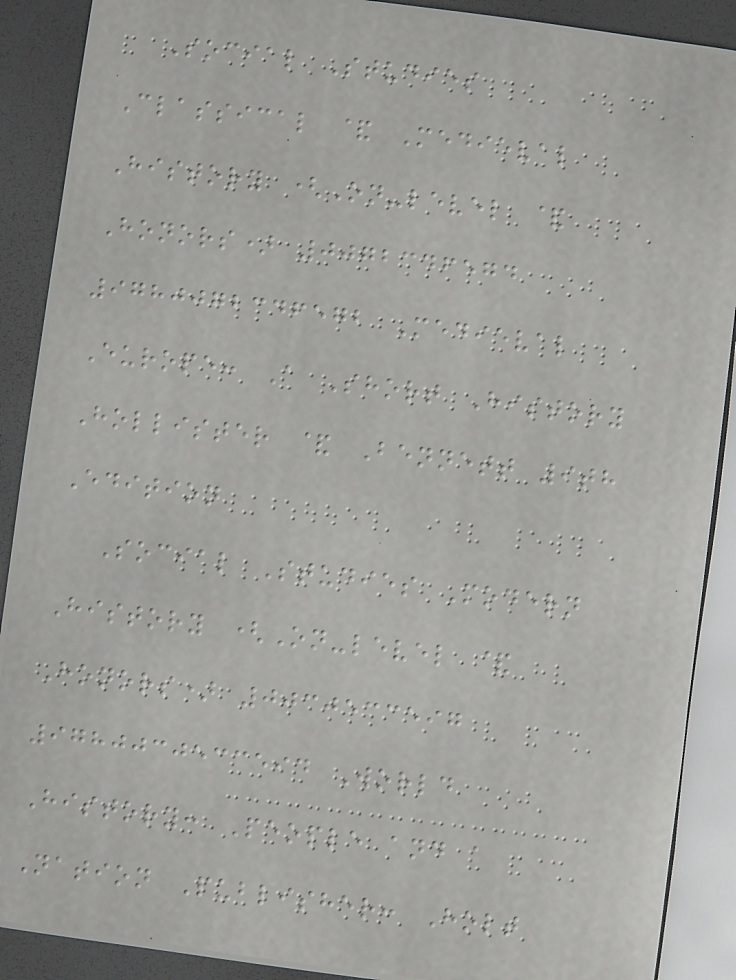Social Studies
Classical & Medieval
History (On-level &
Honors) 0072346574
9780072346572 Medieval
Europe: A Short History
Hollister & Bennett 9th
Edition
Social Studies Modern
History (On-level &
Honors) 0030533597
9780030533594 World
History: People and a
Nation Publisher: Holt
